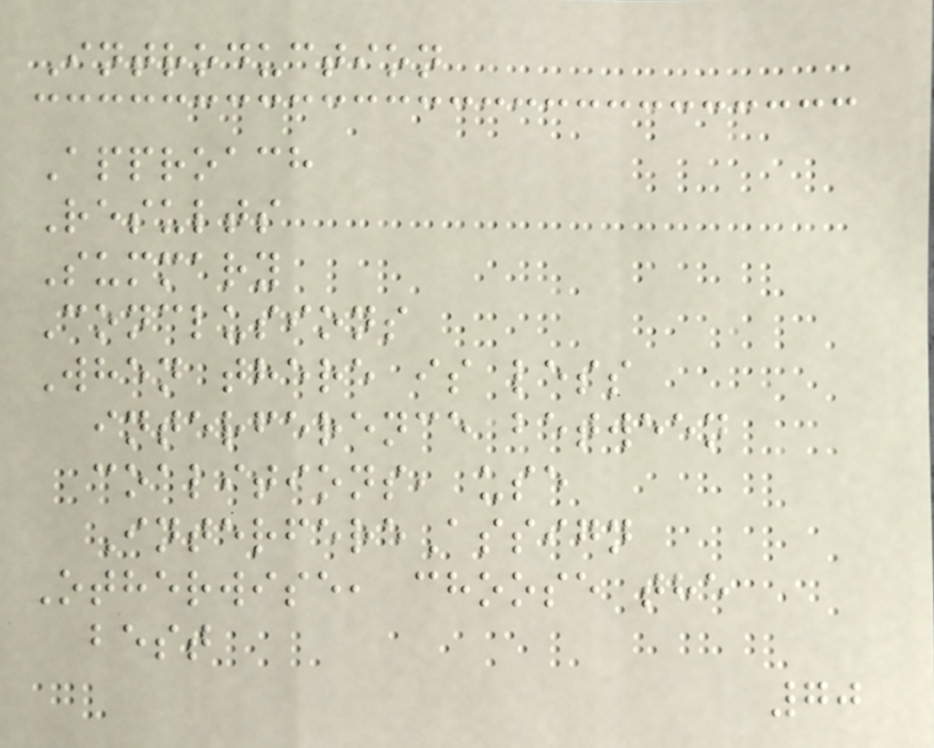Introduction
Approach
Results
Summary
Conclusions
When there is less
interference between
coalitions, use
InterfereAssign
Otherwise, choose the
best
70
